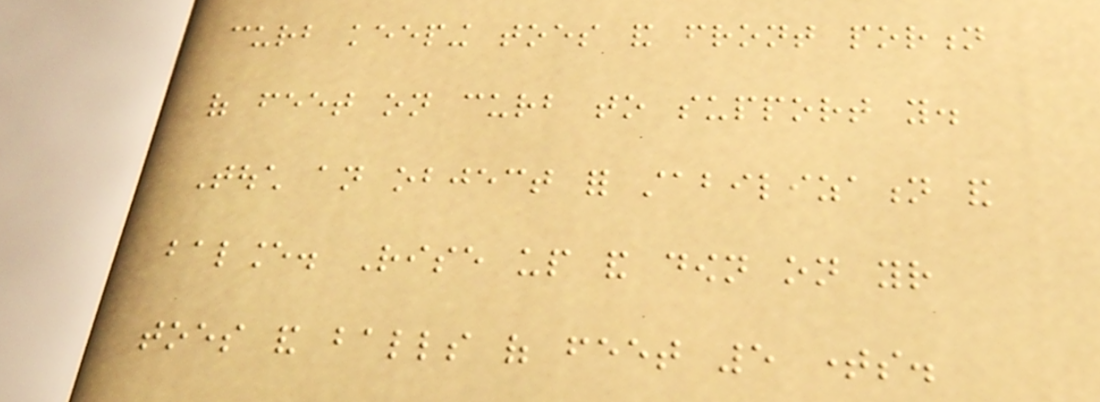curb keeping toes and front portion
of feet on curb to support you.
Touch an object for stabilization and
balance. Rise up and down on your
toes and balls of feet 5 times.
